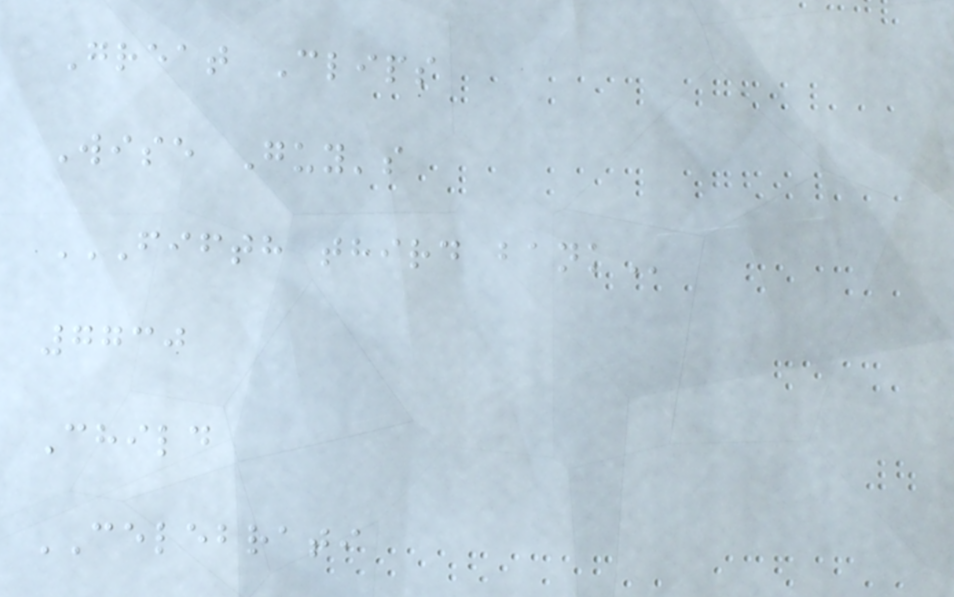Great Clips
Wise Guy's
FIFTH THIRD BANK
7730
Child
CELEBRATI
